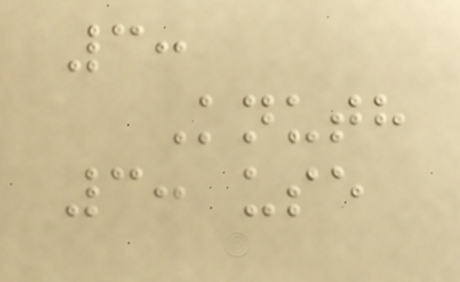3:
Knuth
3: use
